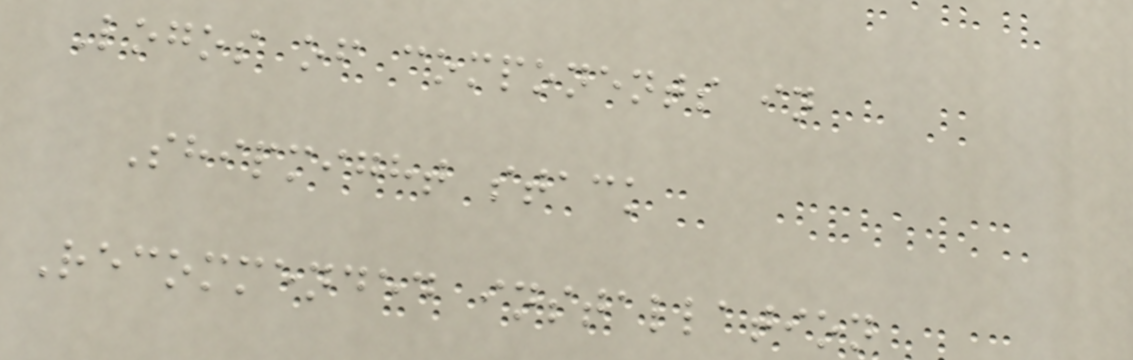Logos of components in
Shipmight stack
Recommended installation
